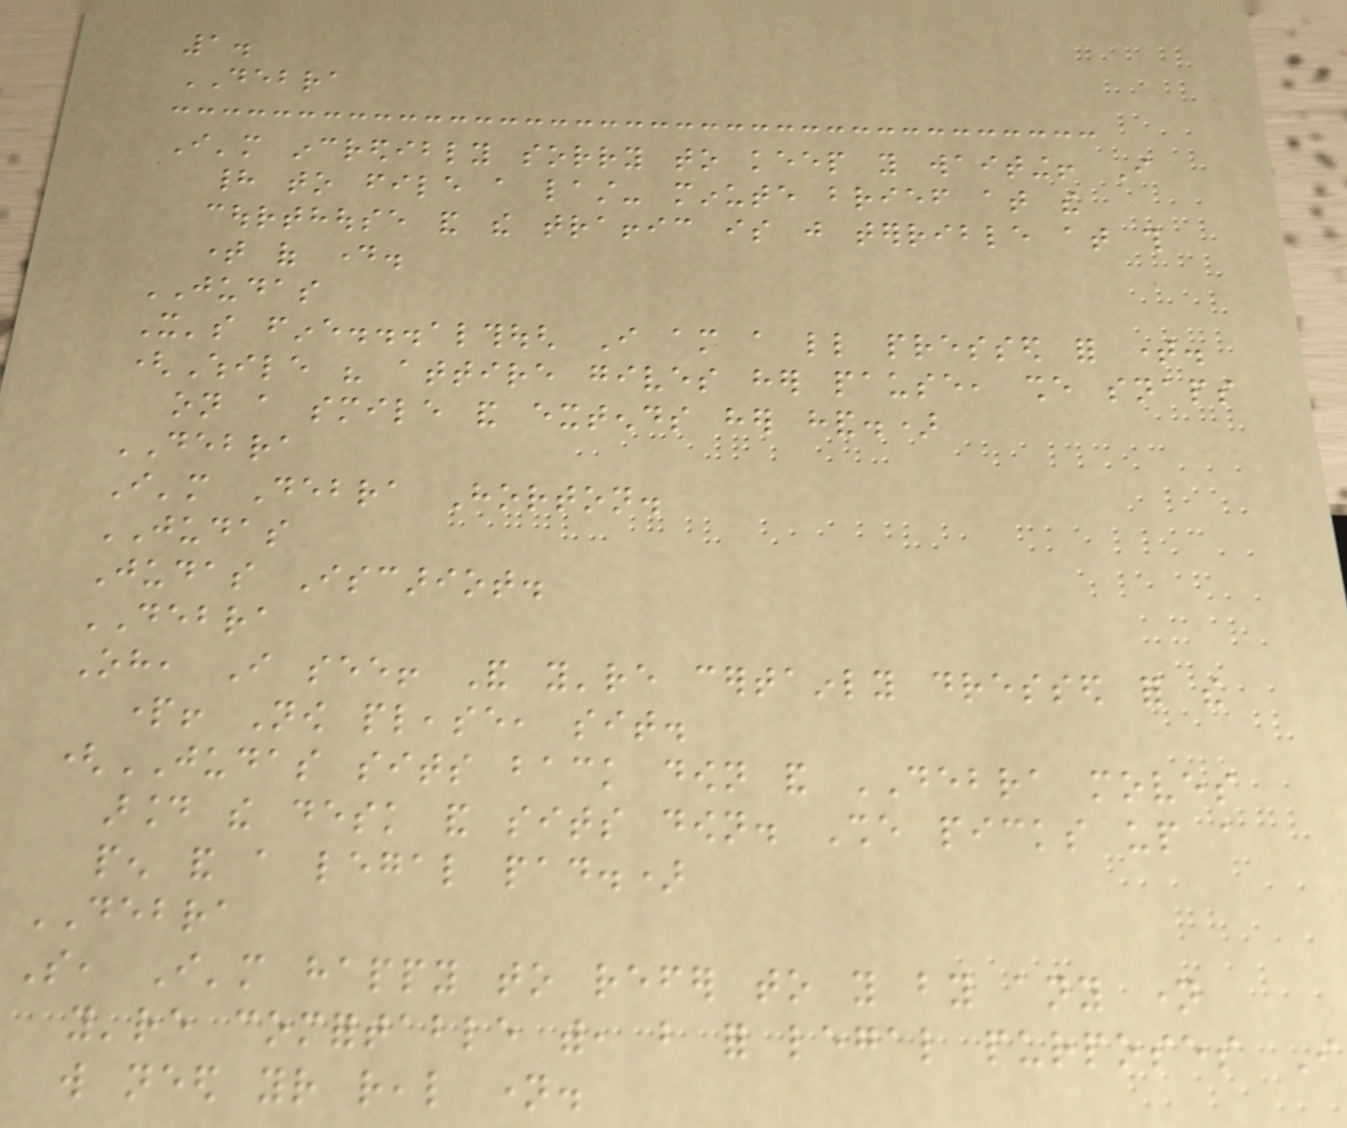1.
DEBRA
I'm incredibly sorry to keep you waiting! I
had to file a last- minute brief at the
courthouse and the traffic is just terrible at this
time of day.
JUDAS
It's fine...although I am a little pressed for time.
(While his attire gives her pause, she snaps
on a smile and extends her hand.)
DEBRA
I'm Debra Horton.
JUDAS
Judas Iscariot.
DEBRA
Oh, I see! And you're certainly dressed for the
part! Now please, sit.
(JUDAS sits back down and DEBRA moves
around the desk and sits down. She picks up a
pen and a legal pad.)
DEBRA
So, I'm happy to refer to you by any name
you're comfortable with, but for legal purposes I
will need your real name.
